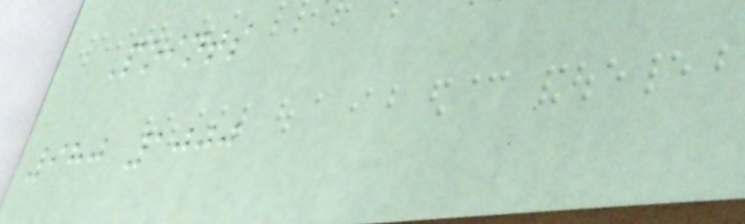Points
980 1000
